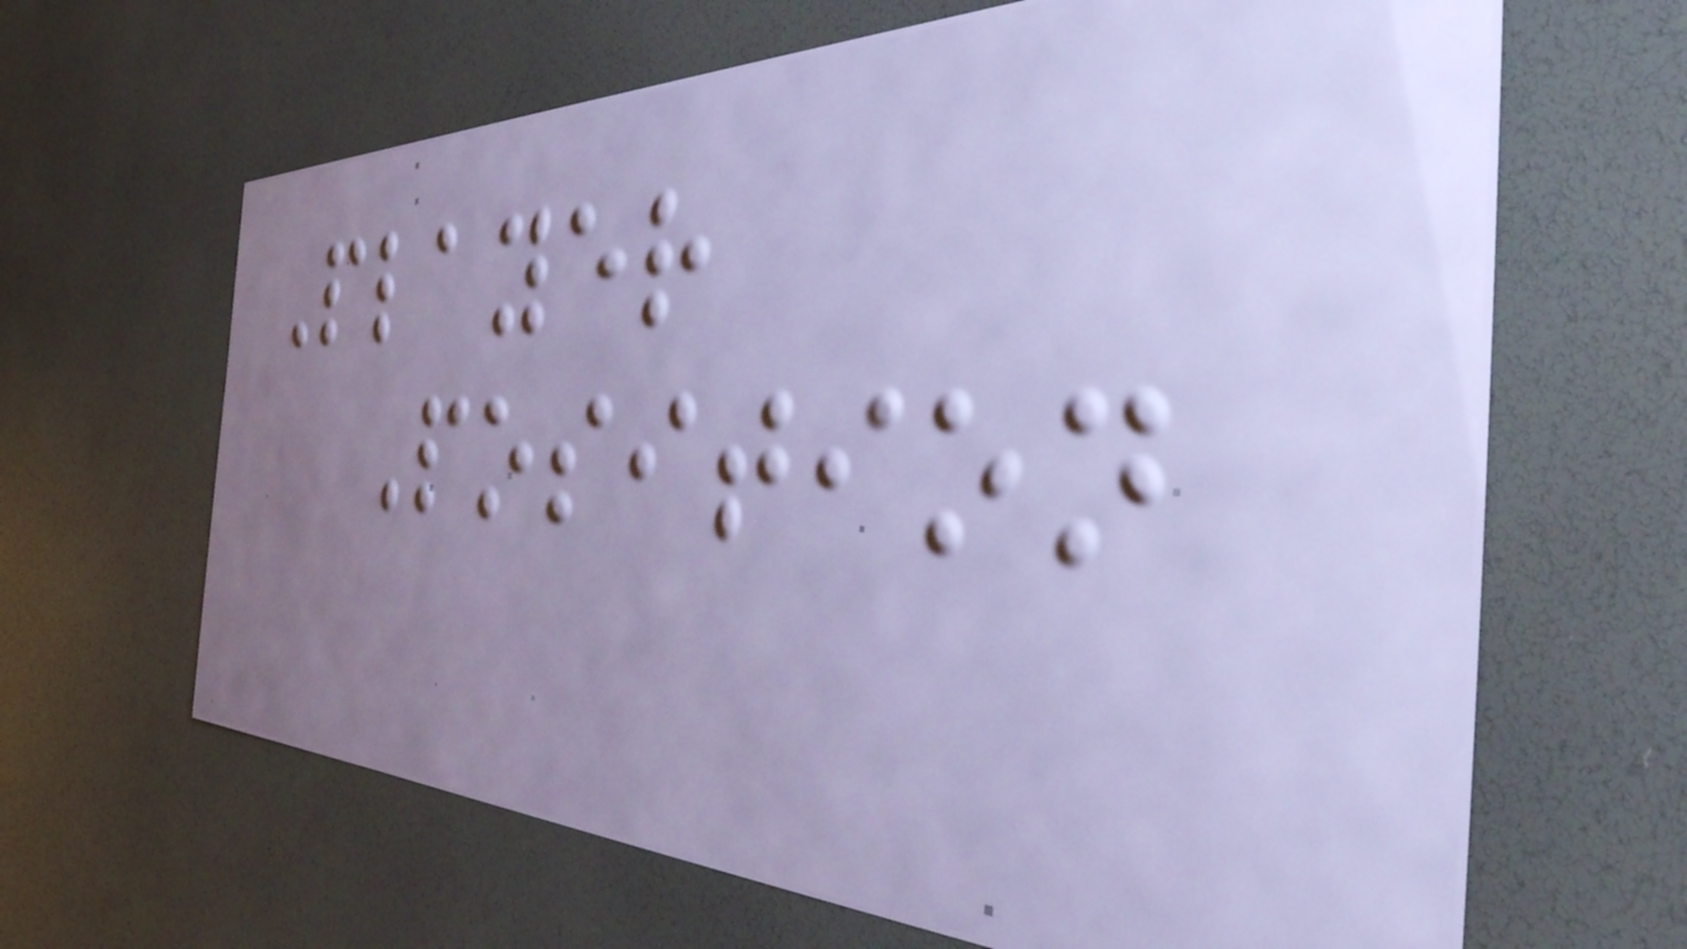Player
Position
